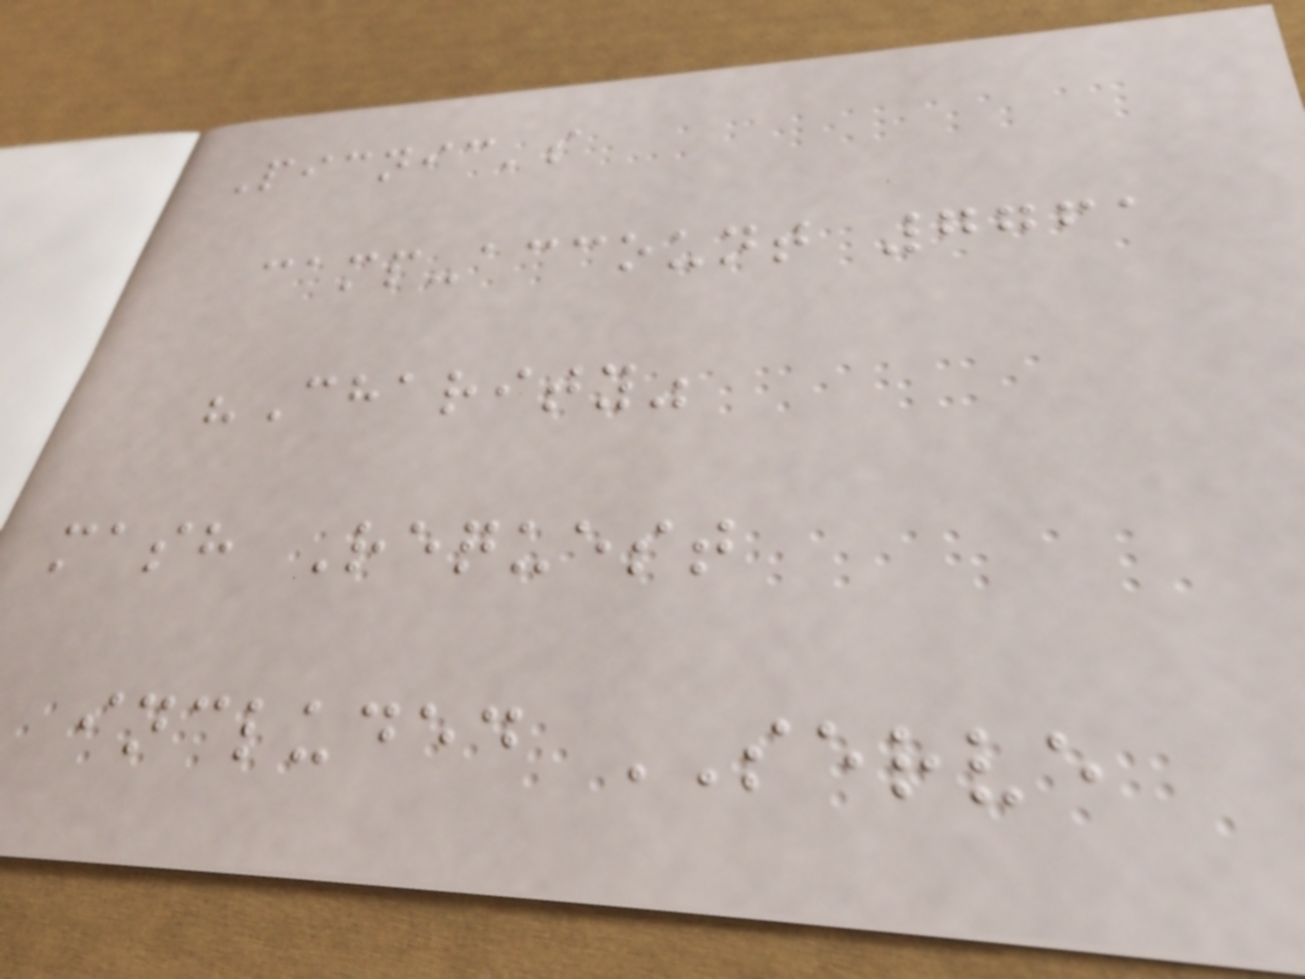Picnic's
camp-account 7761
"Charity"
mash Request
included SERVE
